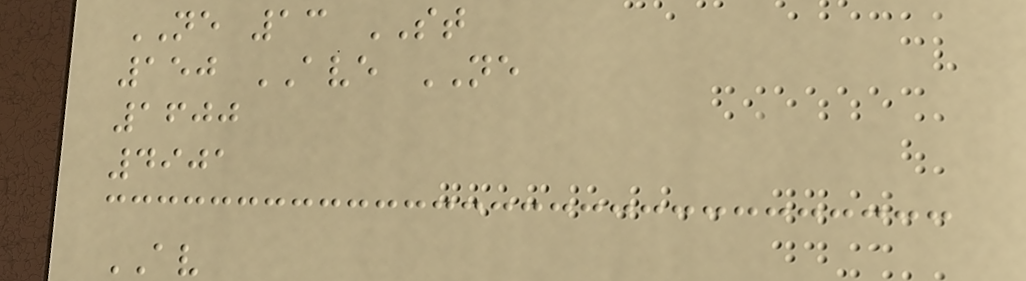NE 13 ST
150 AVE NE
1600
4901
AV
